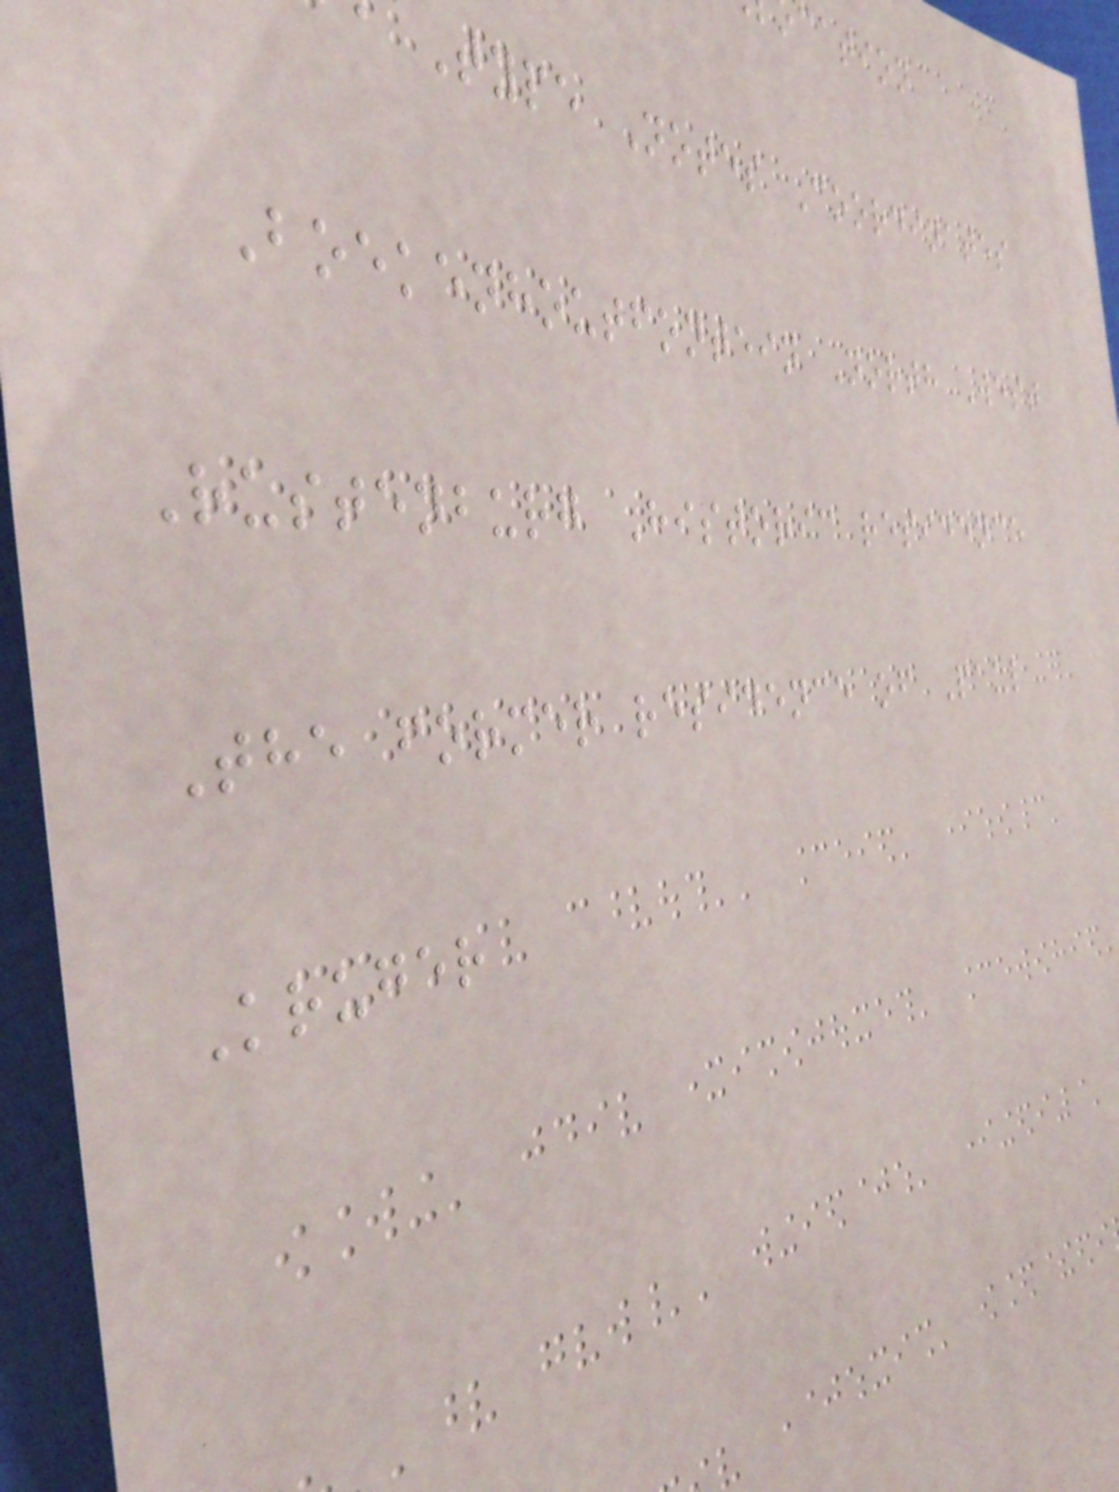Type Notes Coordinates
Boekenhoutfontein North West
Rustenburg Historic residence
The former residence of Paul
Kruger
